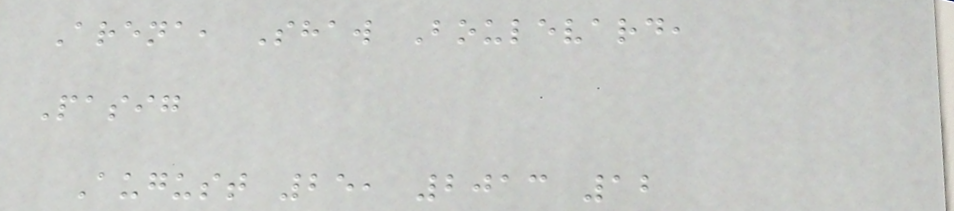Arena, Shaw Boulevard,
Pasig
August 25, 2013 12
